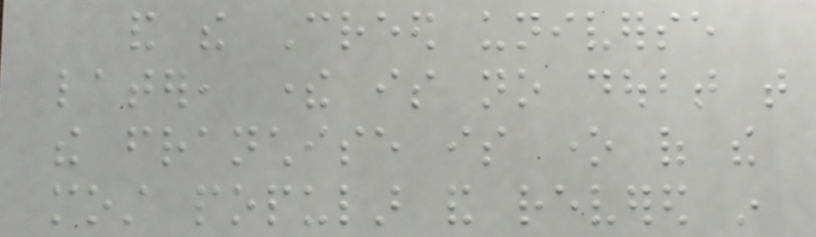and the Creed universe
later, there is no doubt that
the franchise is one of the
most popular and revered in
